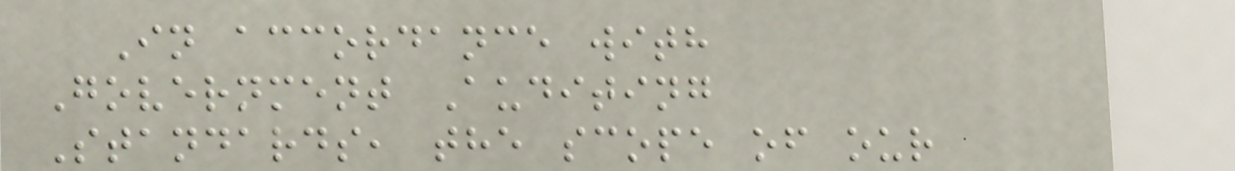In accordance with
Government Auditing
Standards, the scope of our
